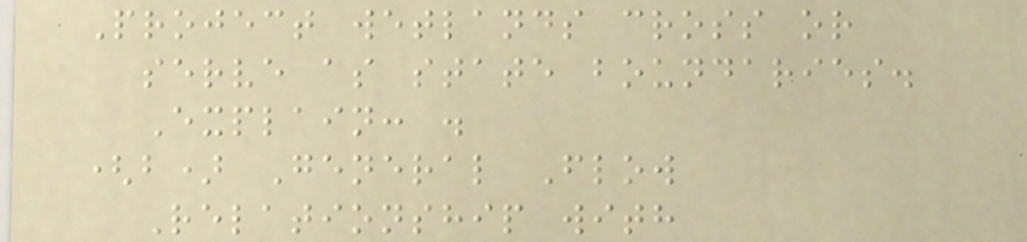Project wetlands cross or
serve as state boundaries.
Explain: .
(b) General Flow
Relationship with
